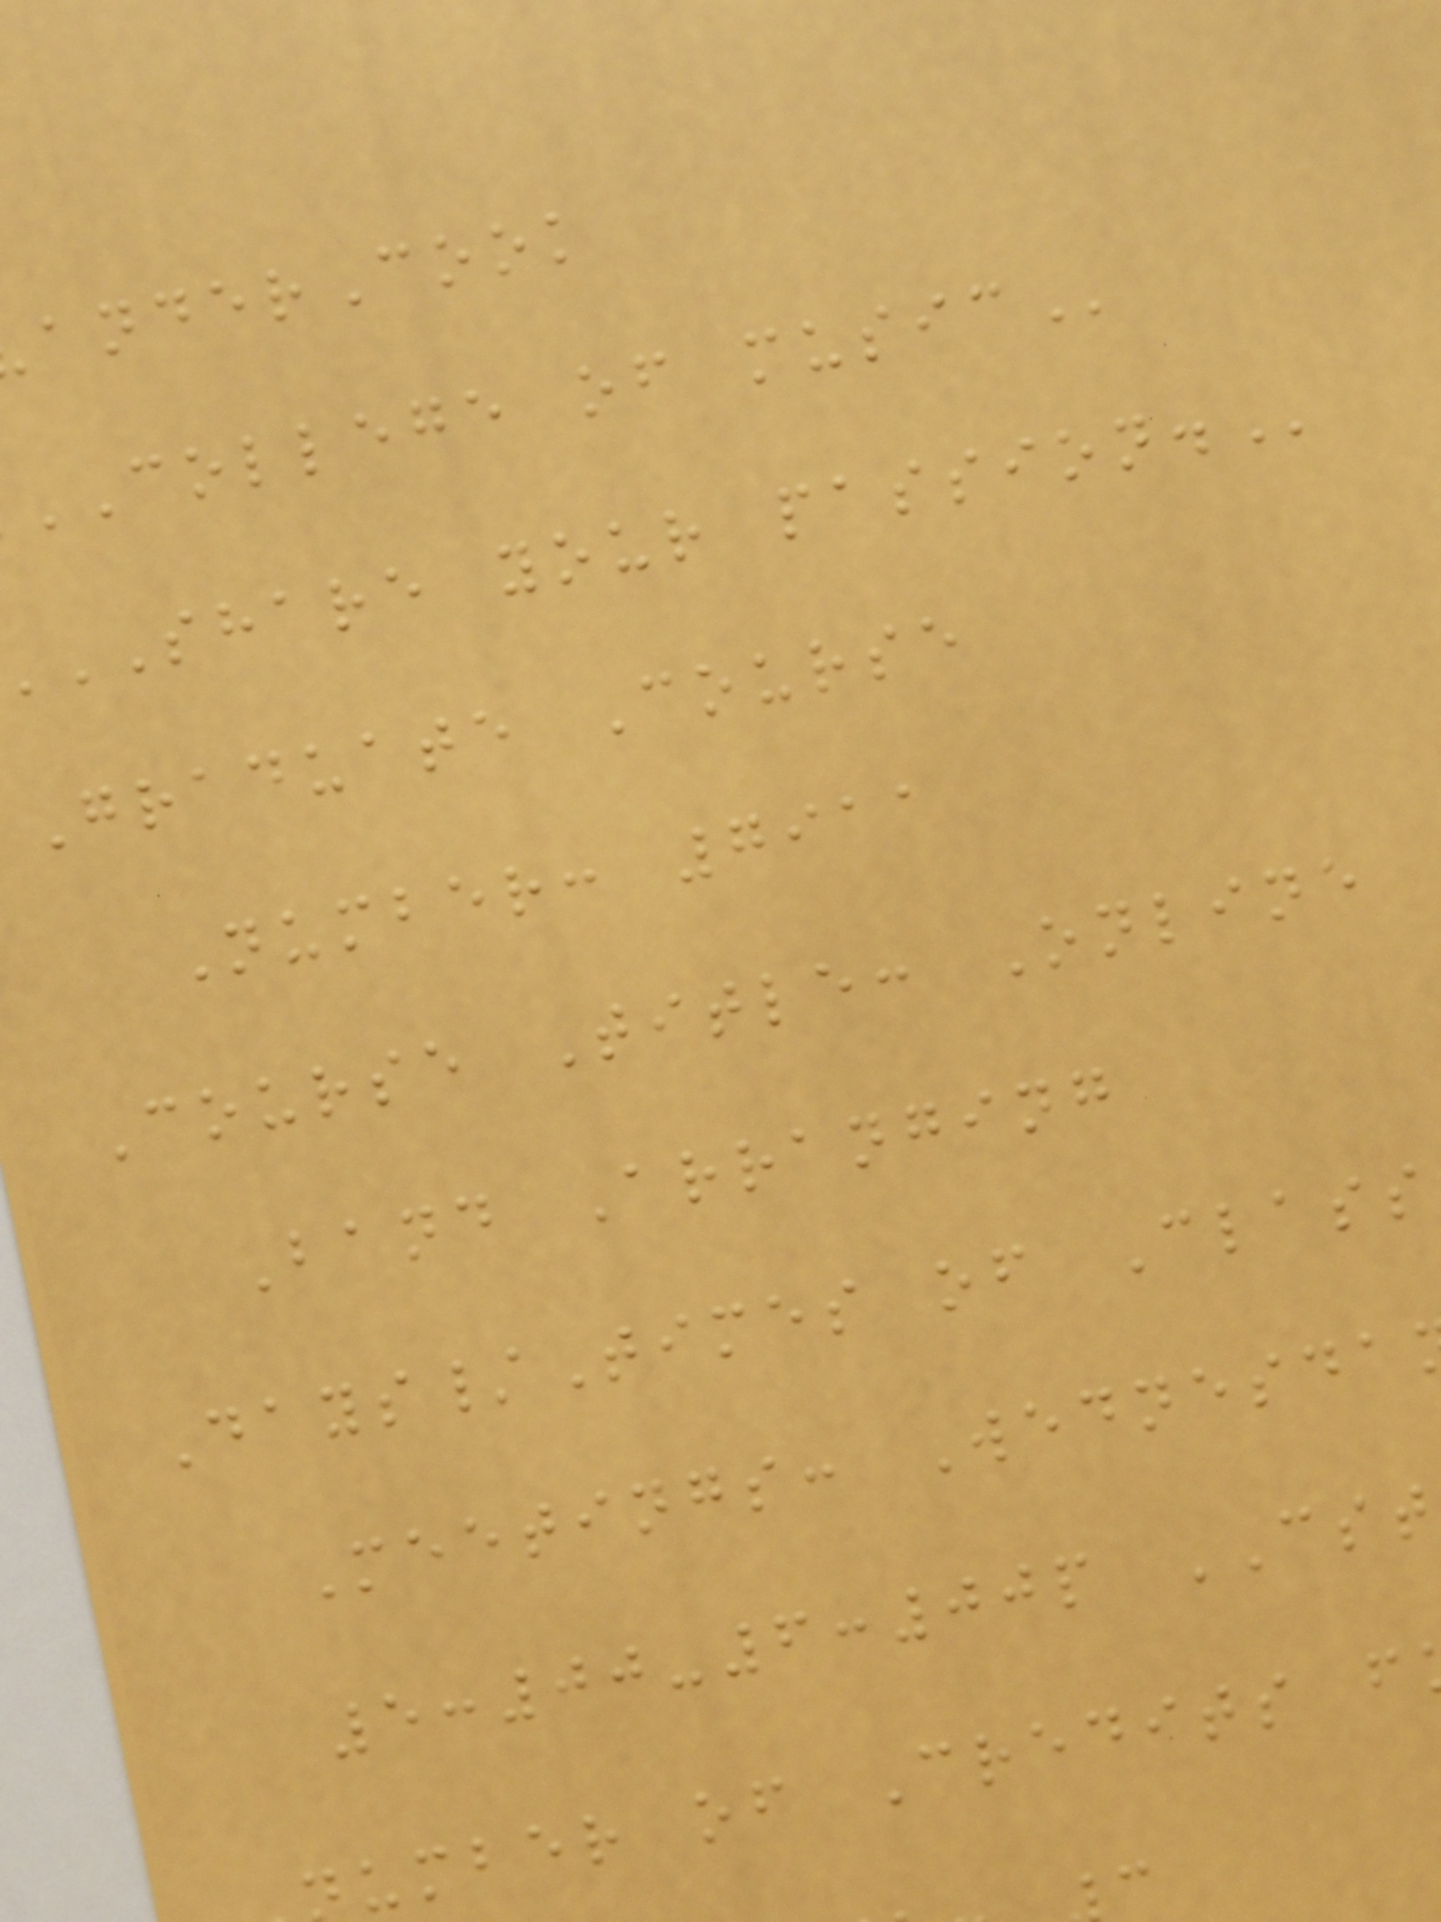anderCook
COLLEGE of
SHARE your
Graduate Course
Number: 7911
Course Title: Online
Band Arranging
Days/Times of Class
Meetings: Wednesda
5:00-6:00p CST
umber of Credits f
